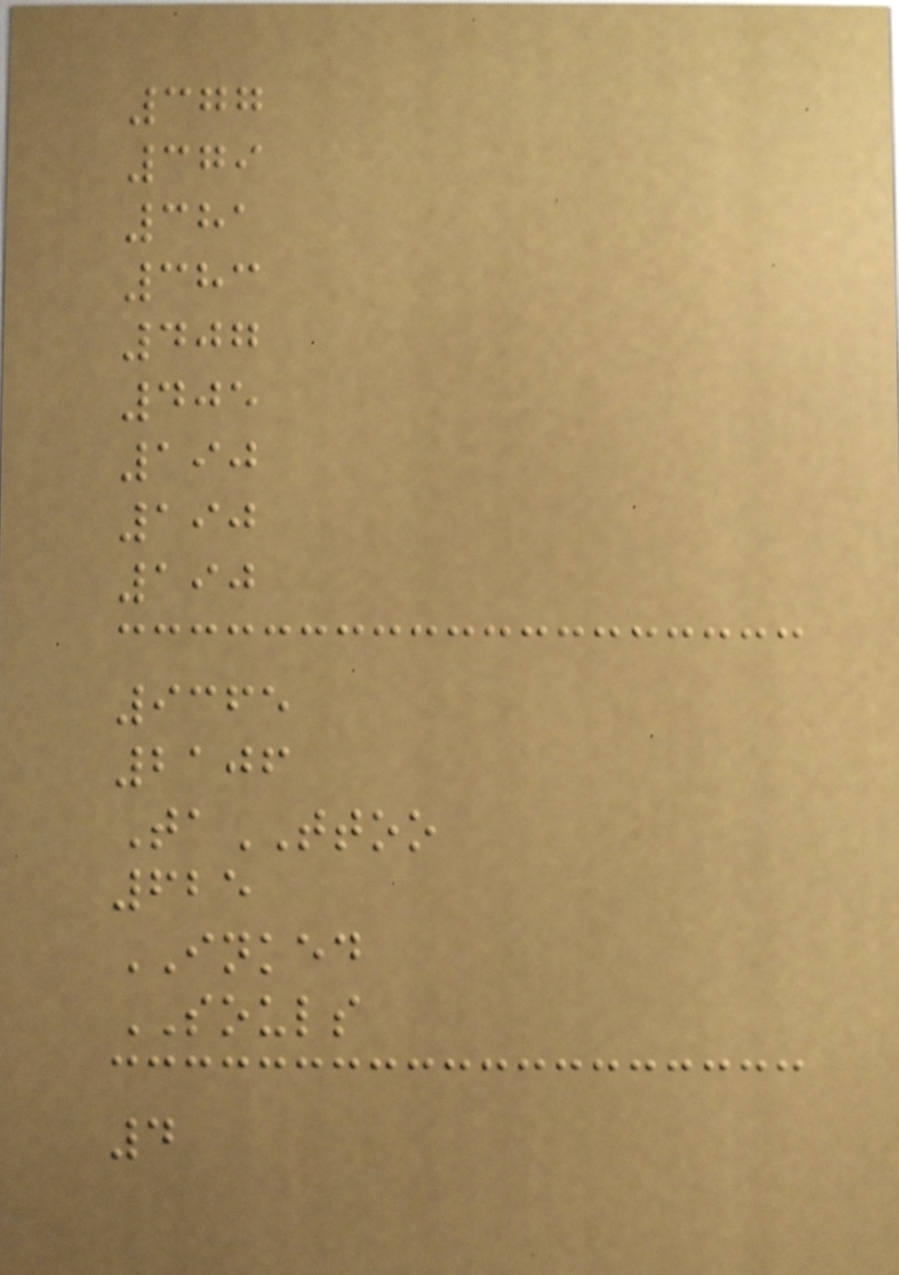377
379
381
383
407
405
190
190
190
9365
2106
TaTTOO
625
INKED
SOULS
4
